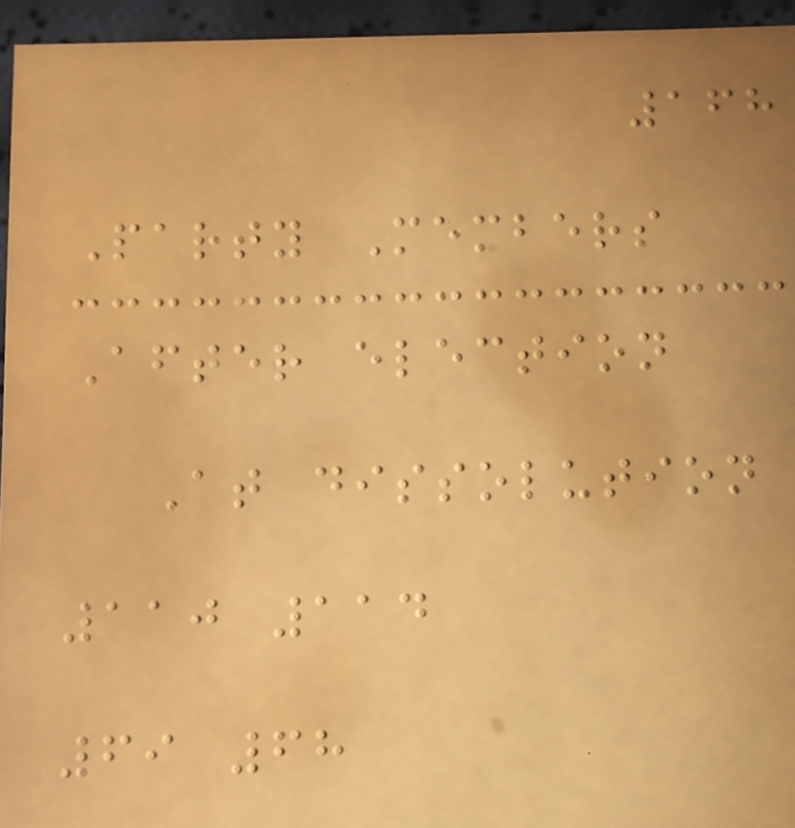168
Party Members
After election
At dissolution
110 114
69 68
